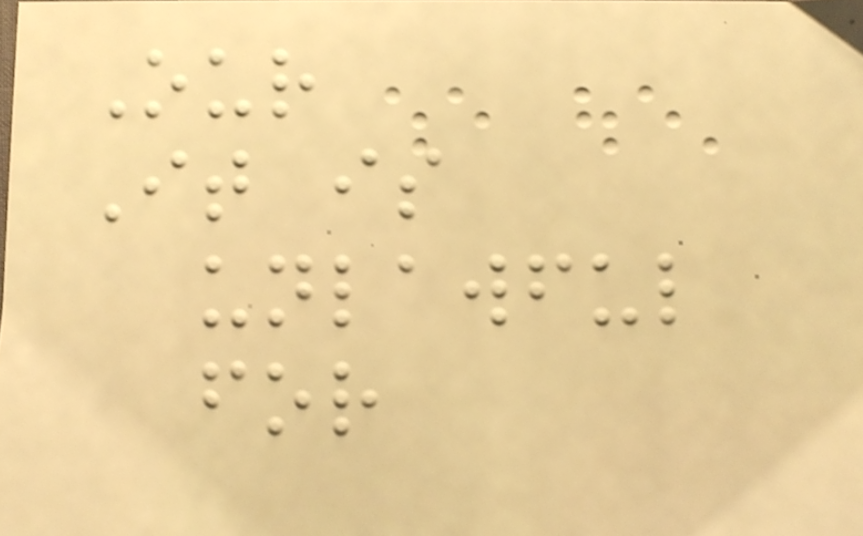Our
It is
unlawful
for
